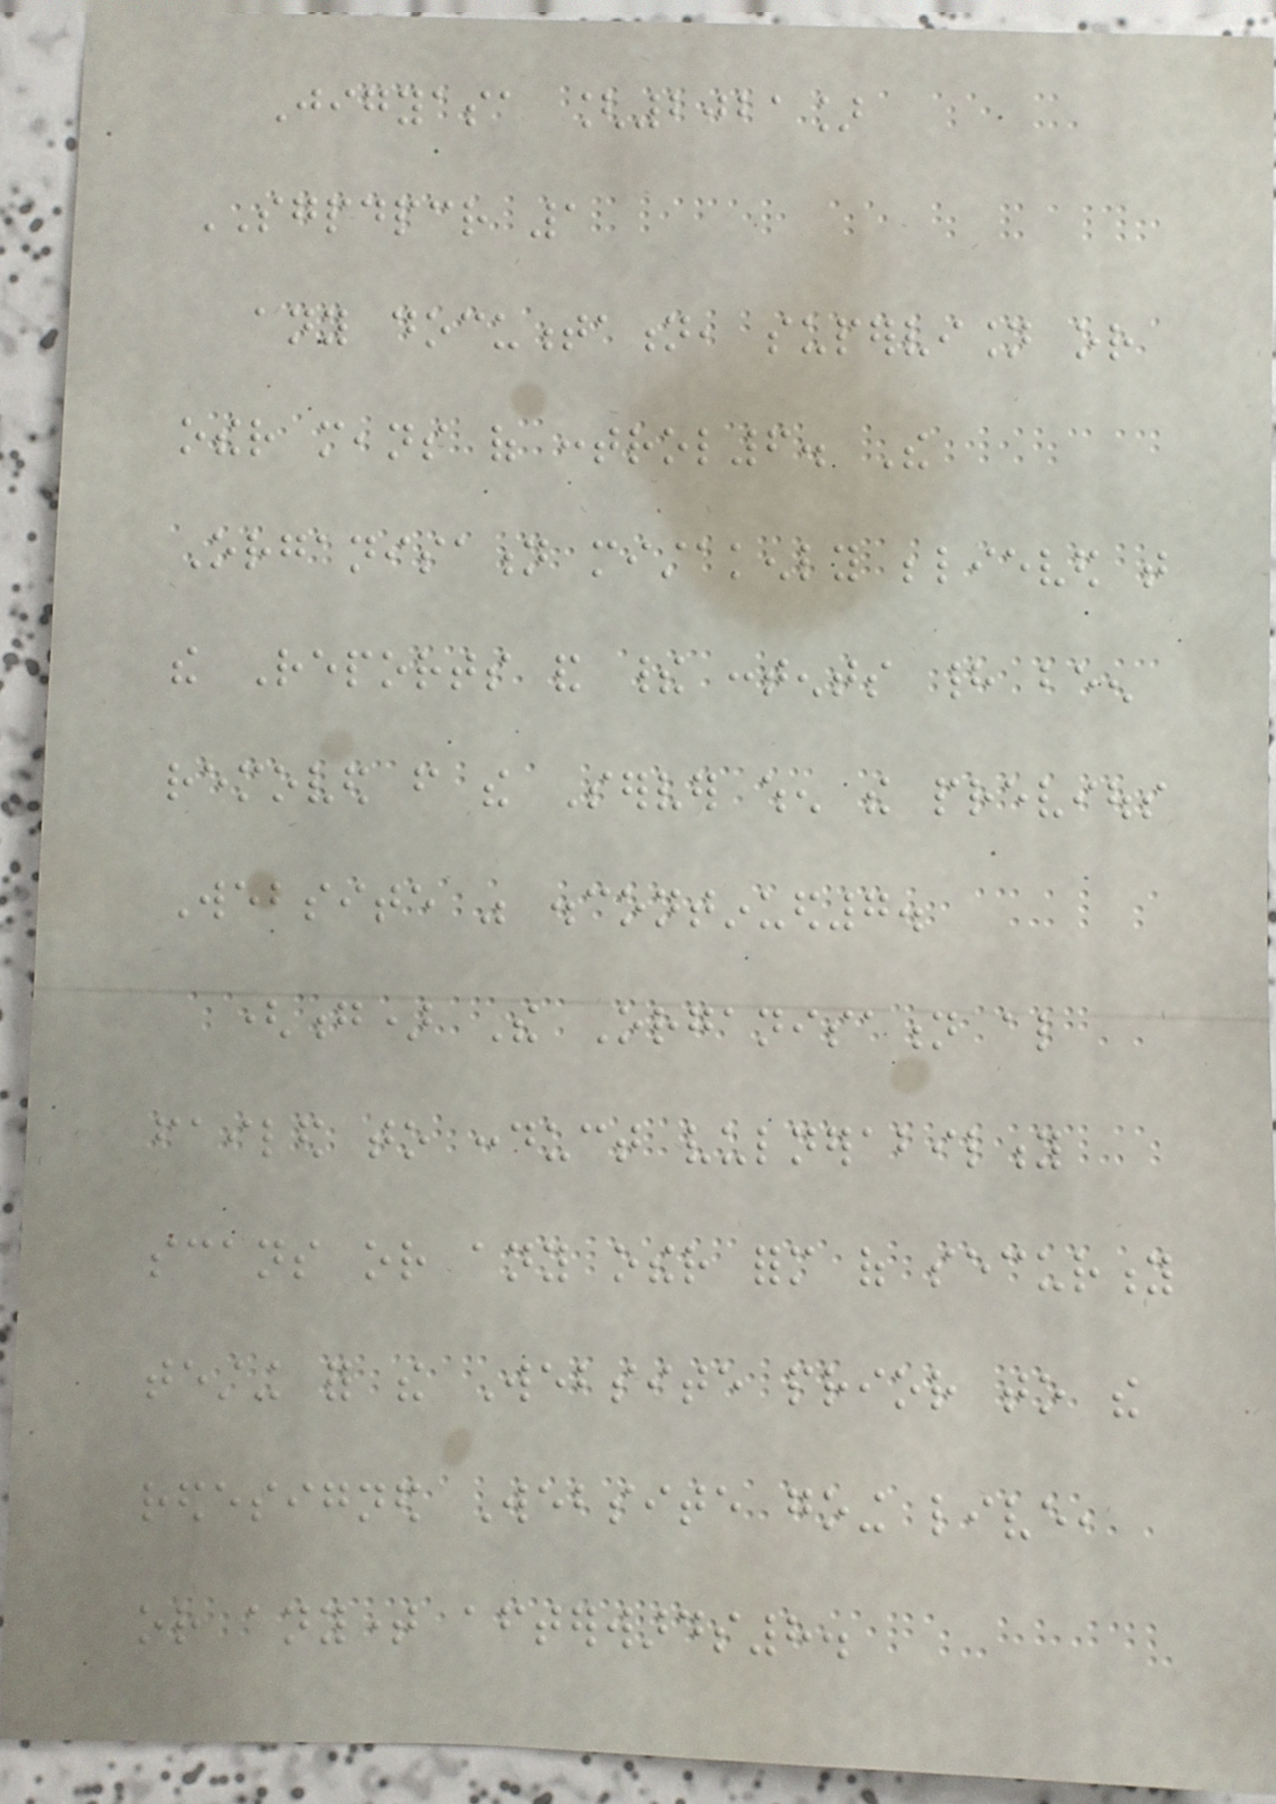Jigyasa [2021]
SGPDPCR 1
any documentation, supervision or
other means of control6. The
Organisation mistakenly believed that
the Reports and their contents had been
removed from the Server when the previous
Website was discontinued7.
(g) The Organisation also
failed to conduct vulnerability
scans or any other form of security
testing for the Website prior to the
redesigned Website going live,
or anytime afterwards8.
